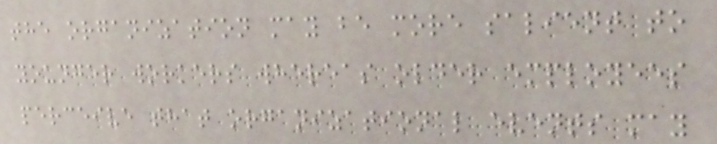the organization may be more salient to
younger workers whereas older employees
perceive that organizational events may
